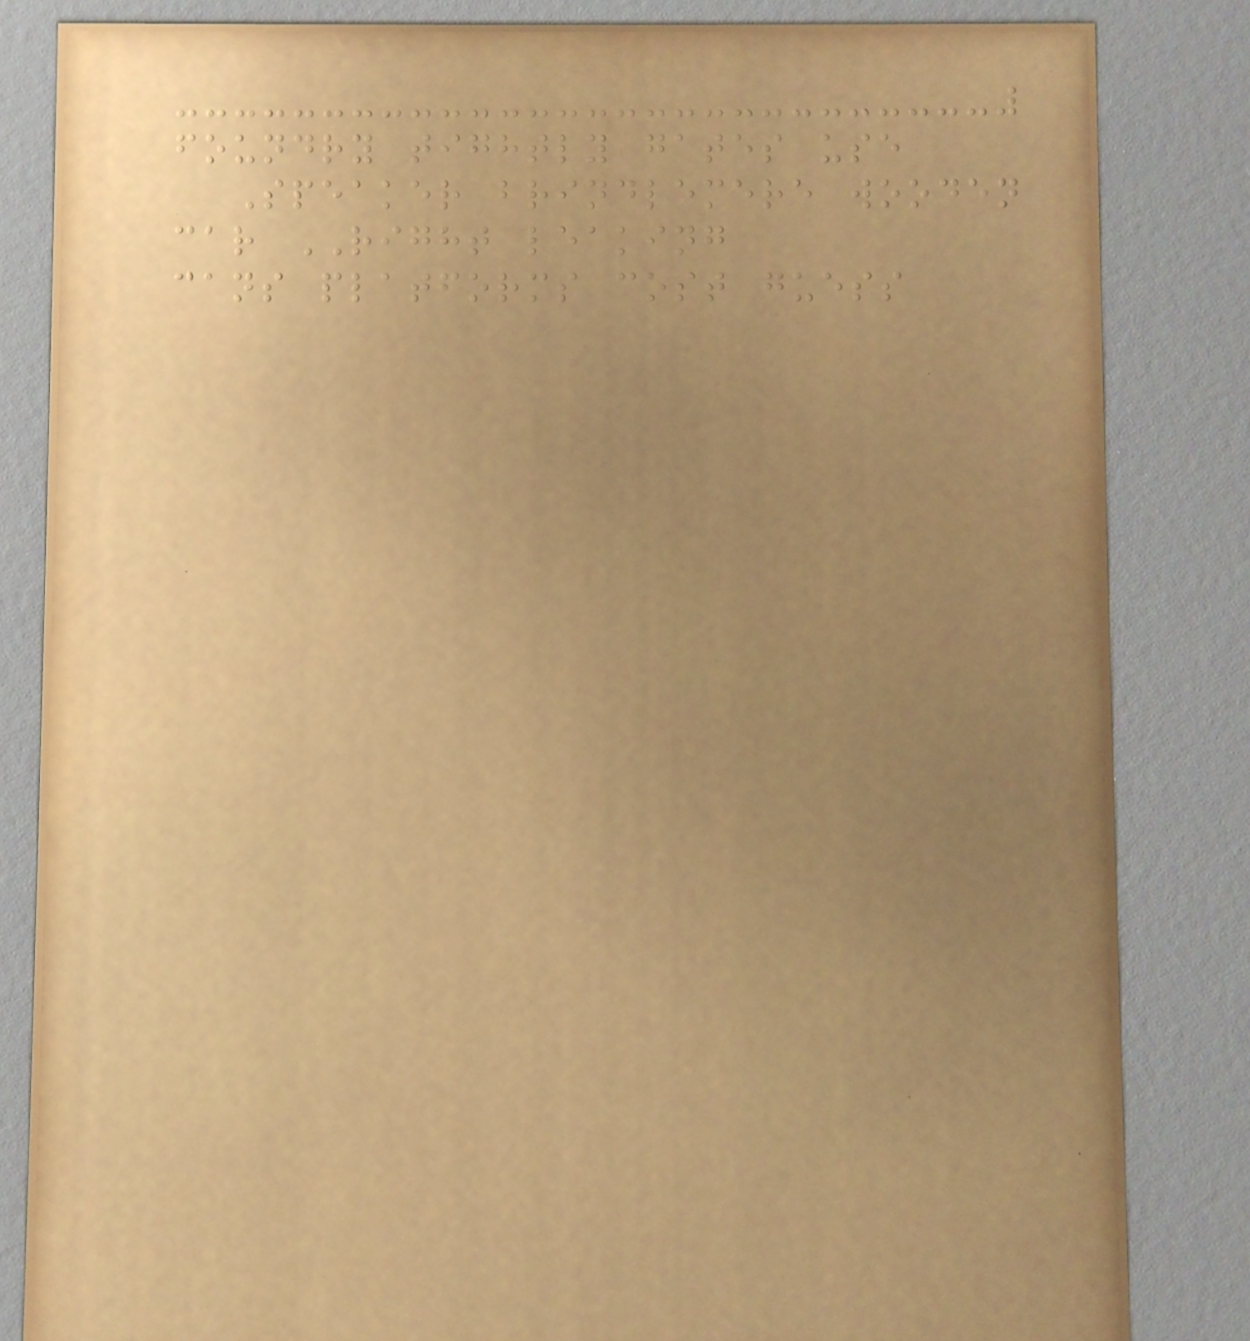foundry tightly gates use
Speaker brindlemere wooden
car RIGHT leaking
cans platforms cost guess
